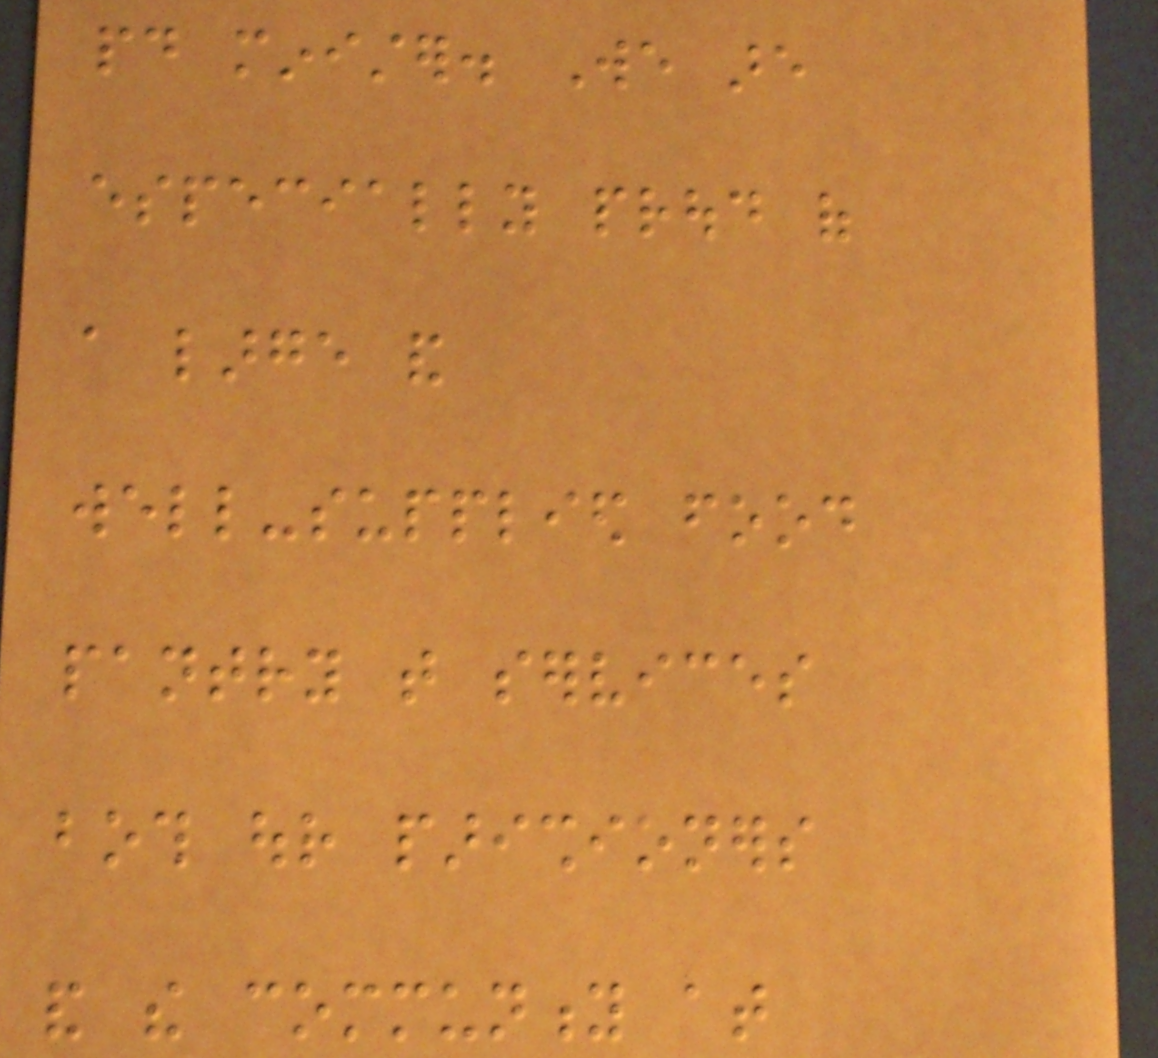paid minister. We are
especially proud of
a large and
well-supplied food
pantry that services
both our parishioners
and the community at
